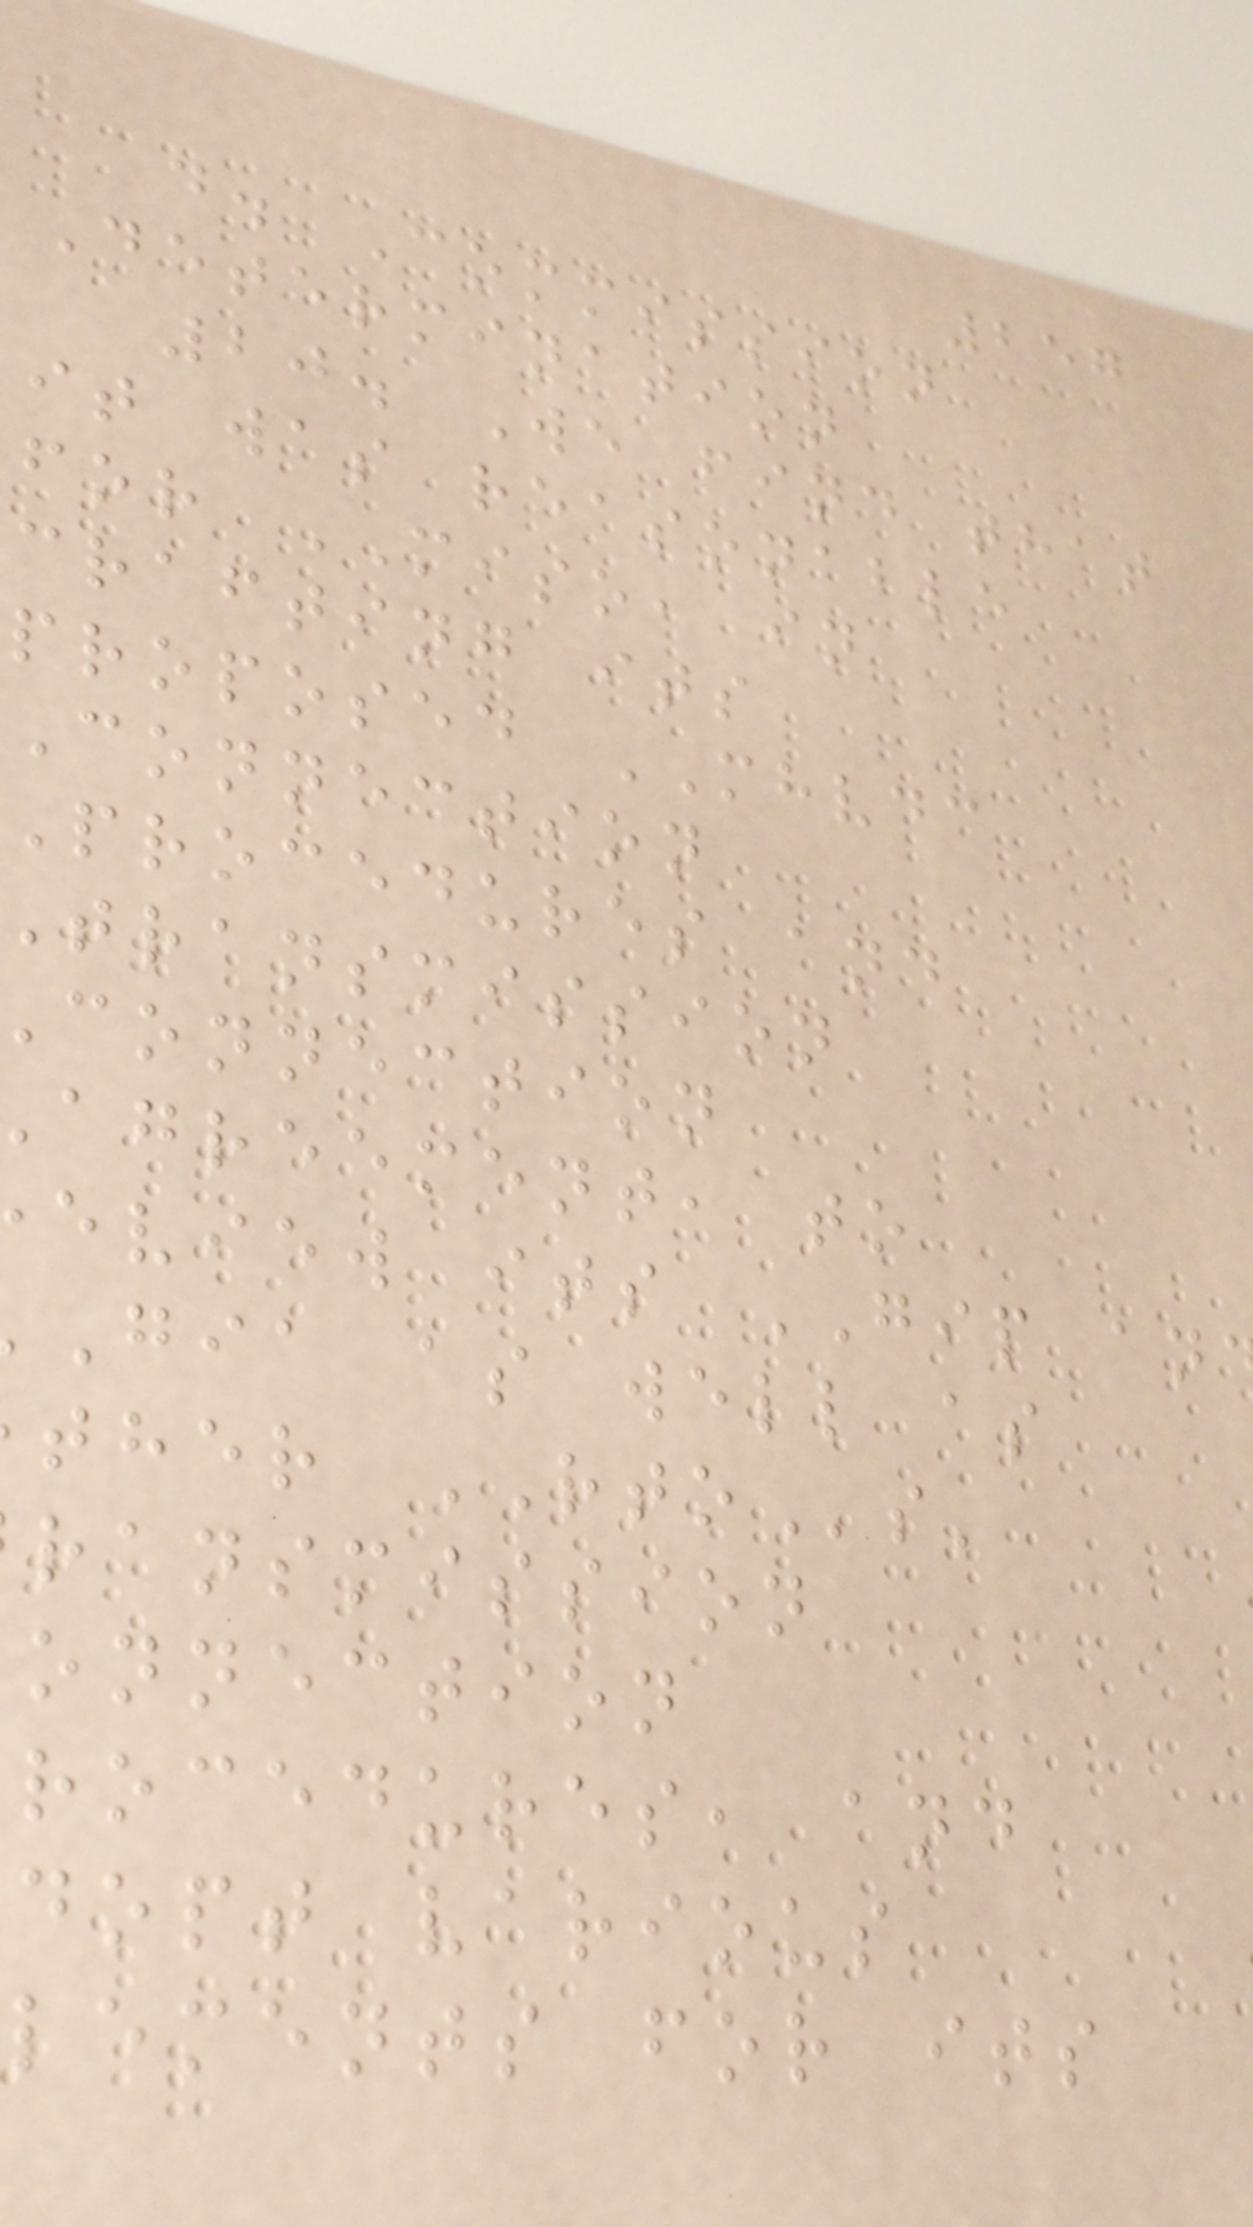257
d. Commission
Determination
20. We find that
it was reasonable
for MISO, in
crafting its
proposed MHVDC
Connection
procedures and
transmission
connection
agreement, to
eview its GIP an
gia as well as
ther RTOs'
ransmission
onnection
rocedures, and
dopt various
lements for its
